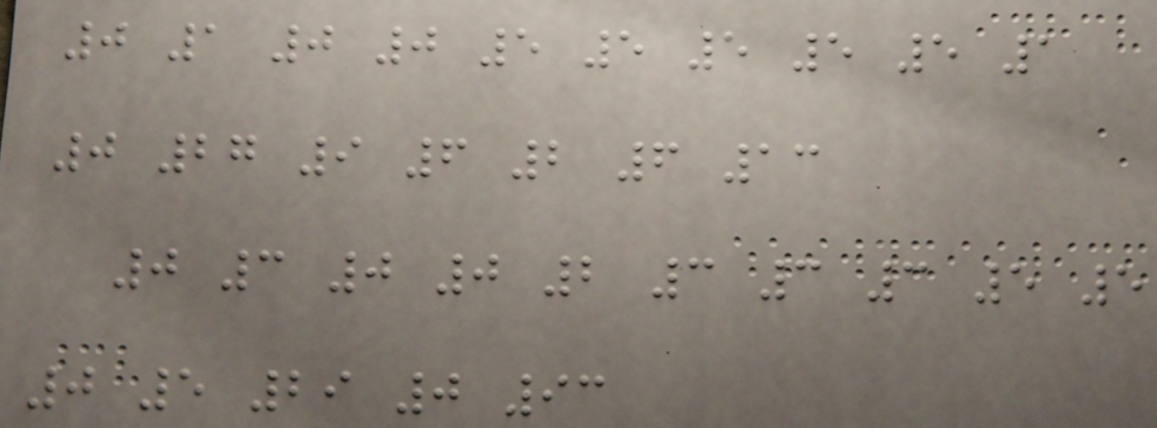0 1 0 0 5 5 5 5 5 1
0 27 9 6 2 6 13
0 3 0 0 2 3 3 3 5 5
0 5 29 0 93
